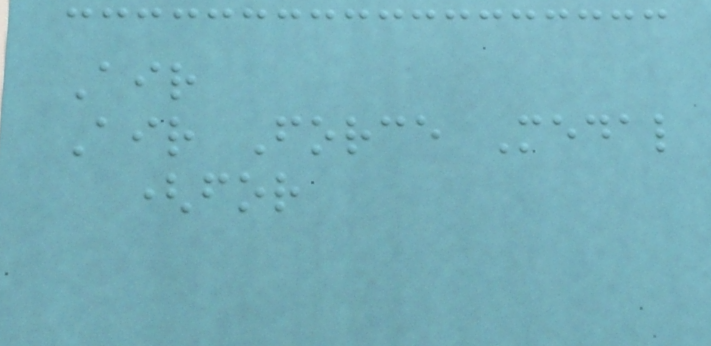Air
Air Force Medal
(for
